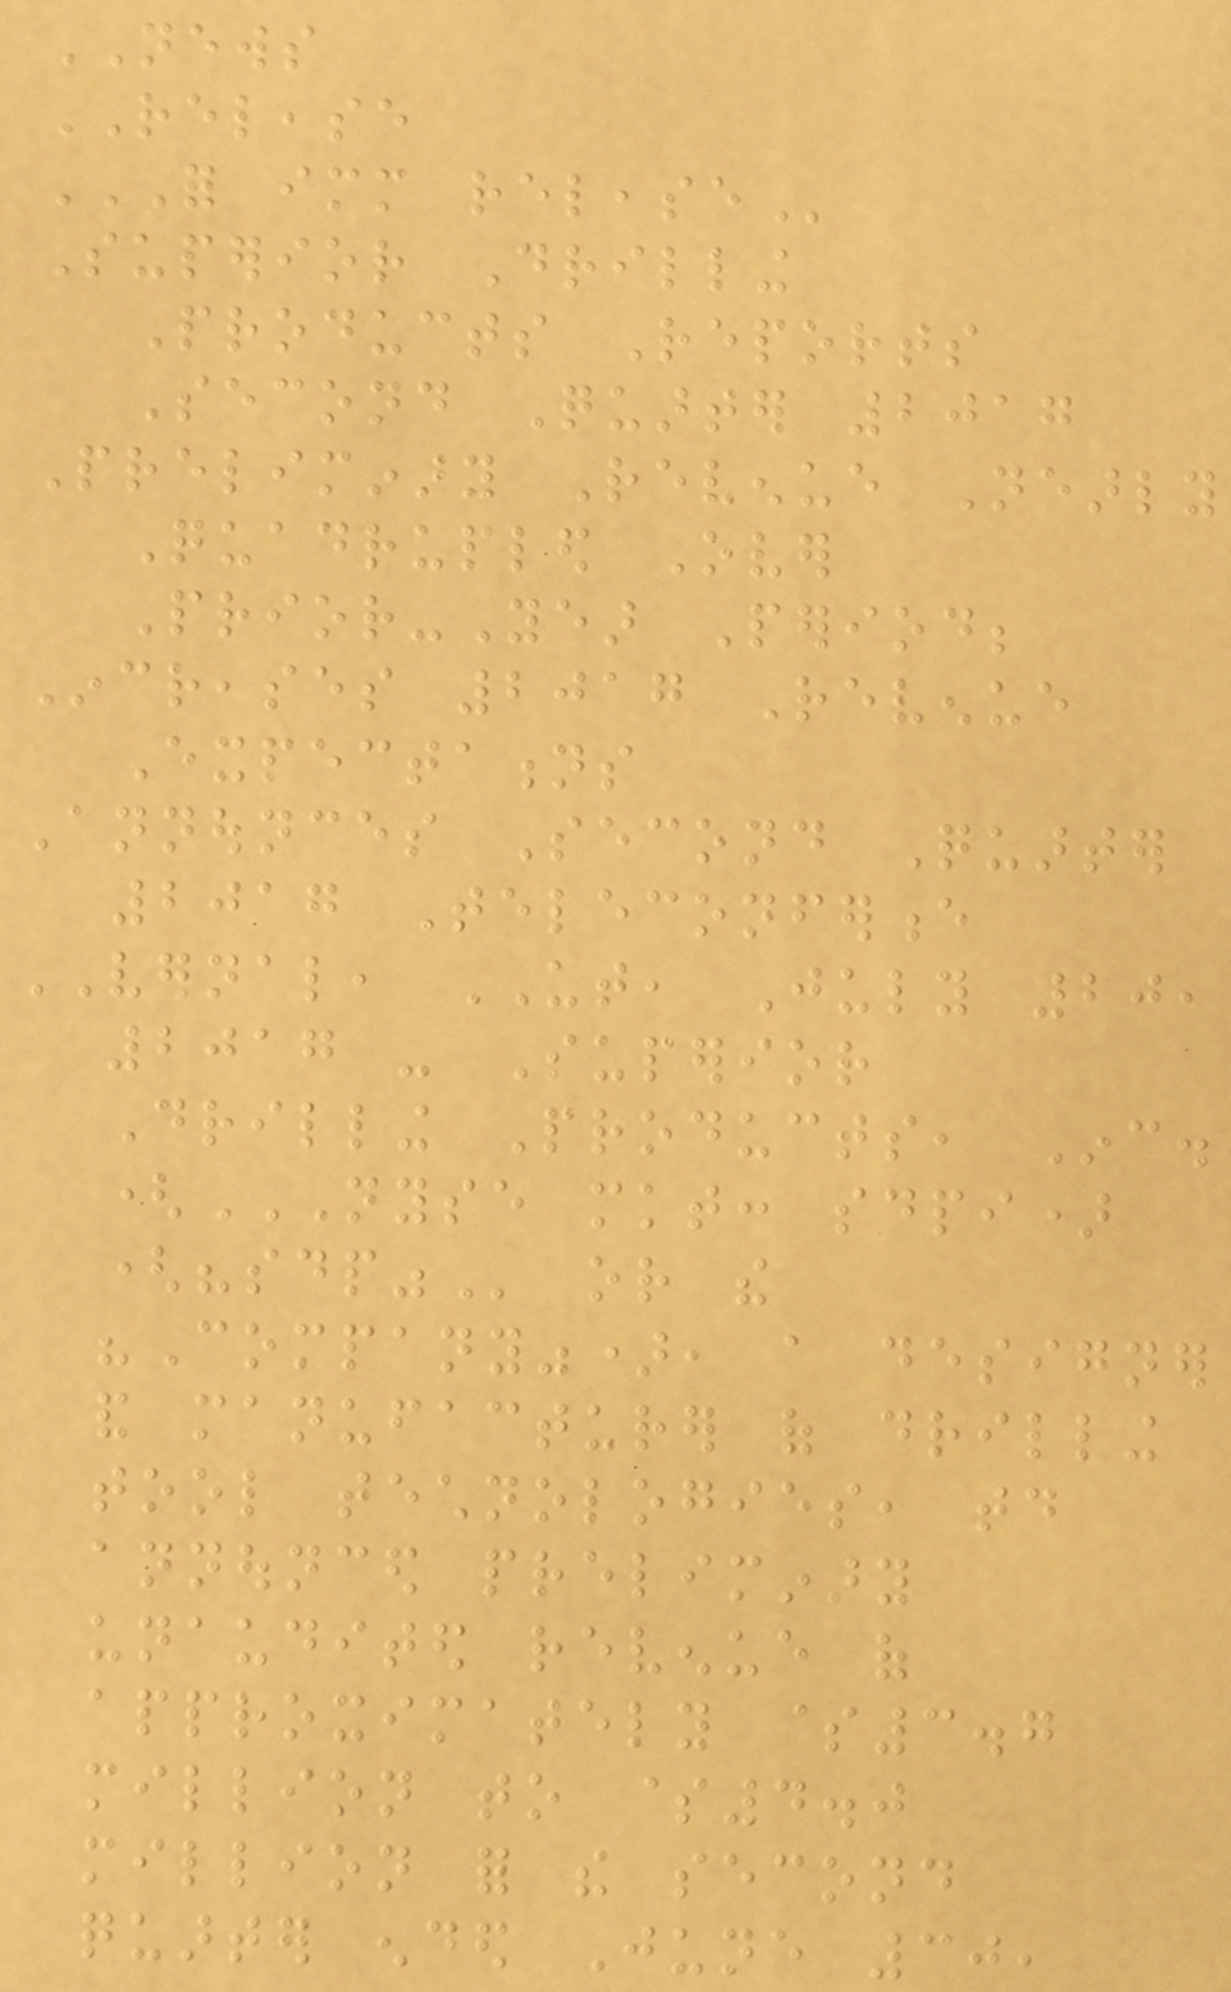NEWS
RELEASE
FOR IMMEDIATE RELEASE
Superior Drilling
Products Reports
Second Quarter 2017
Preliminary Revenue Nearly
Quadrupled Over
Prior-Year Period;
Increases 2017 Revenue
Expectations
Announces Second Quarter
2017 Teleconference
VERNAL, UT, July 20,
2017 - Superior
Drilling Products, Inc.
(NYSE MKT: SDPI)
("SDP" or the
"Company"), a designer
and manufacturer of drilling
tool technologies, today
announced preliminary
unaudited revenue of
approximately $3.7
million to $4.0
million for the second
quarter ended June 30,
